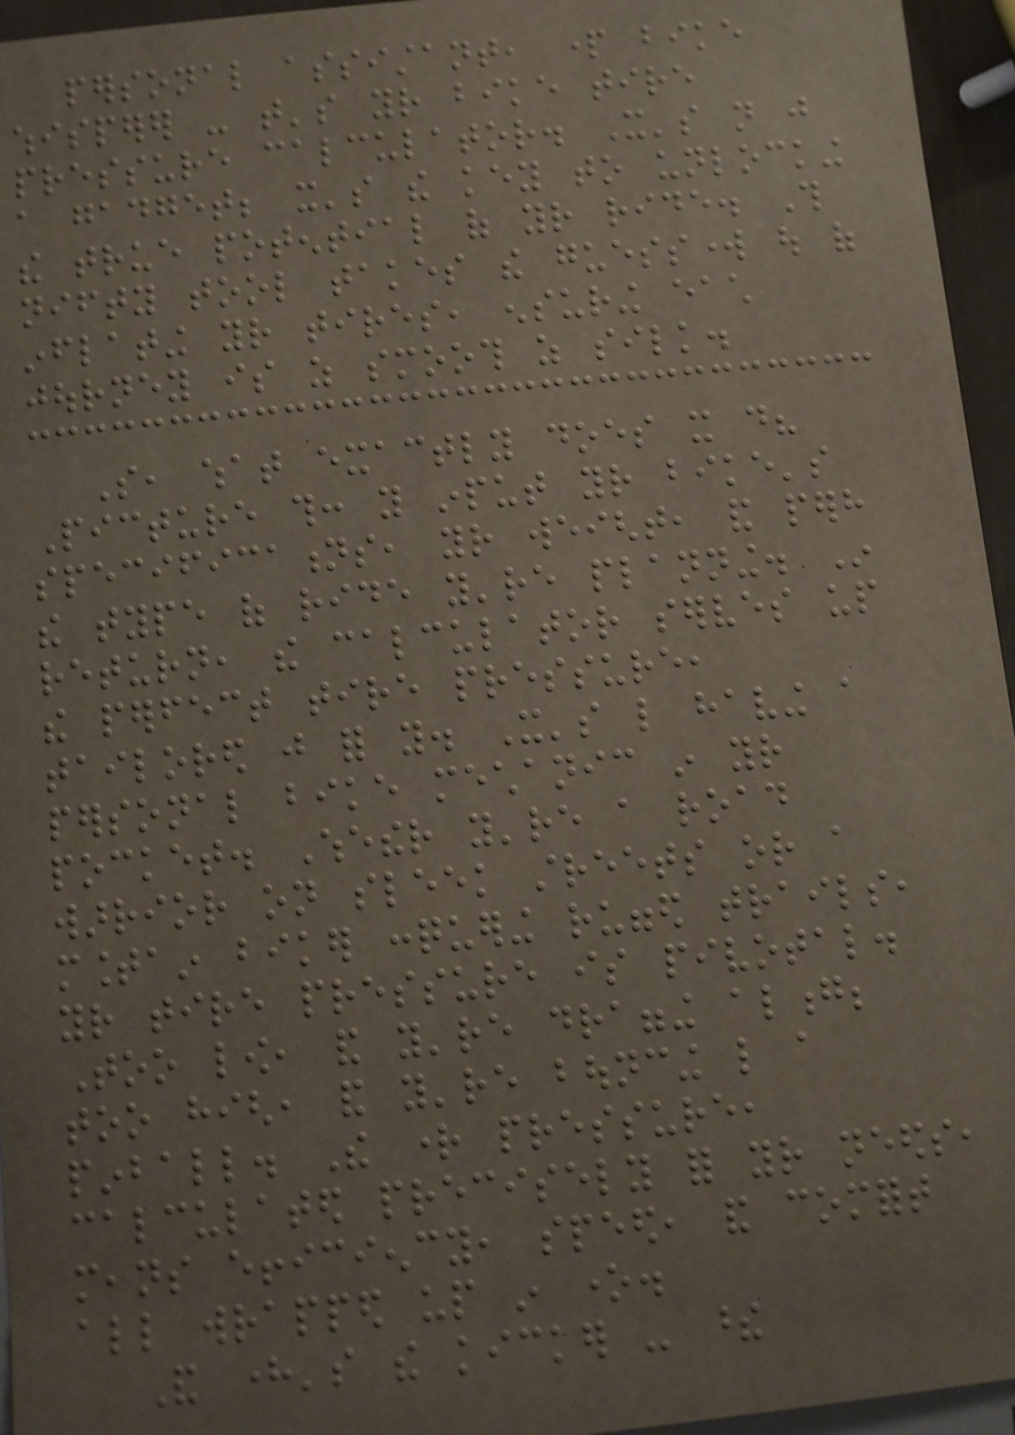personal assistant, part bike
whisperer - that's your bike tire
pressure calculator. It's not just
a gadget; it's the key to unlocking
the true potential of your ride. This
nifty tool takes the guesswork out of
inflating your tires, ensuring each
journey is as smooth as silk.
So, what exactly does it do?
Picture this: you input your bike's
specifications, your weight, and perhaps
the type of ride you're planning. In
return, the calculator serves up
the perfect tire pressure,
tailored just for you. It's like having a
personal bike mechanic in your
pocket. Whether you're a road
warrior on sleek streets or a
mountain biker conquering rugged trails,
your tire pressure is pivotal.
Too low, and you're dragging along;
too high, and you're bouncing like a
pinball. The right pressure,
calculated precisely for your needs,
means efficiency, speed, and comfort
all wrapped up in one.
And here's the kicker - these
